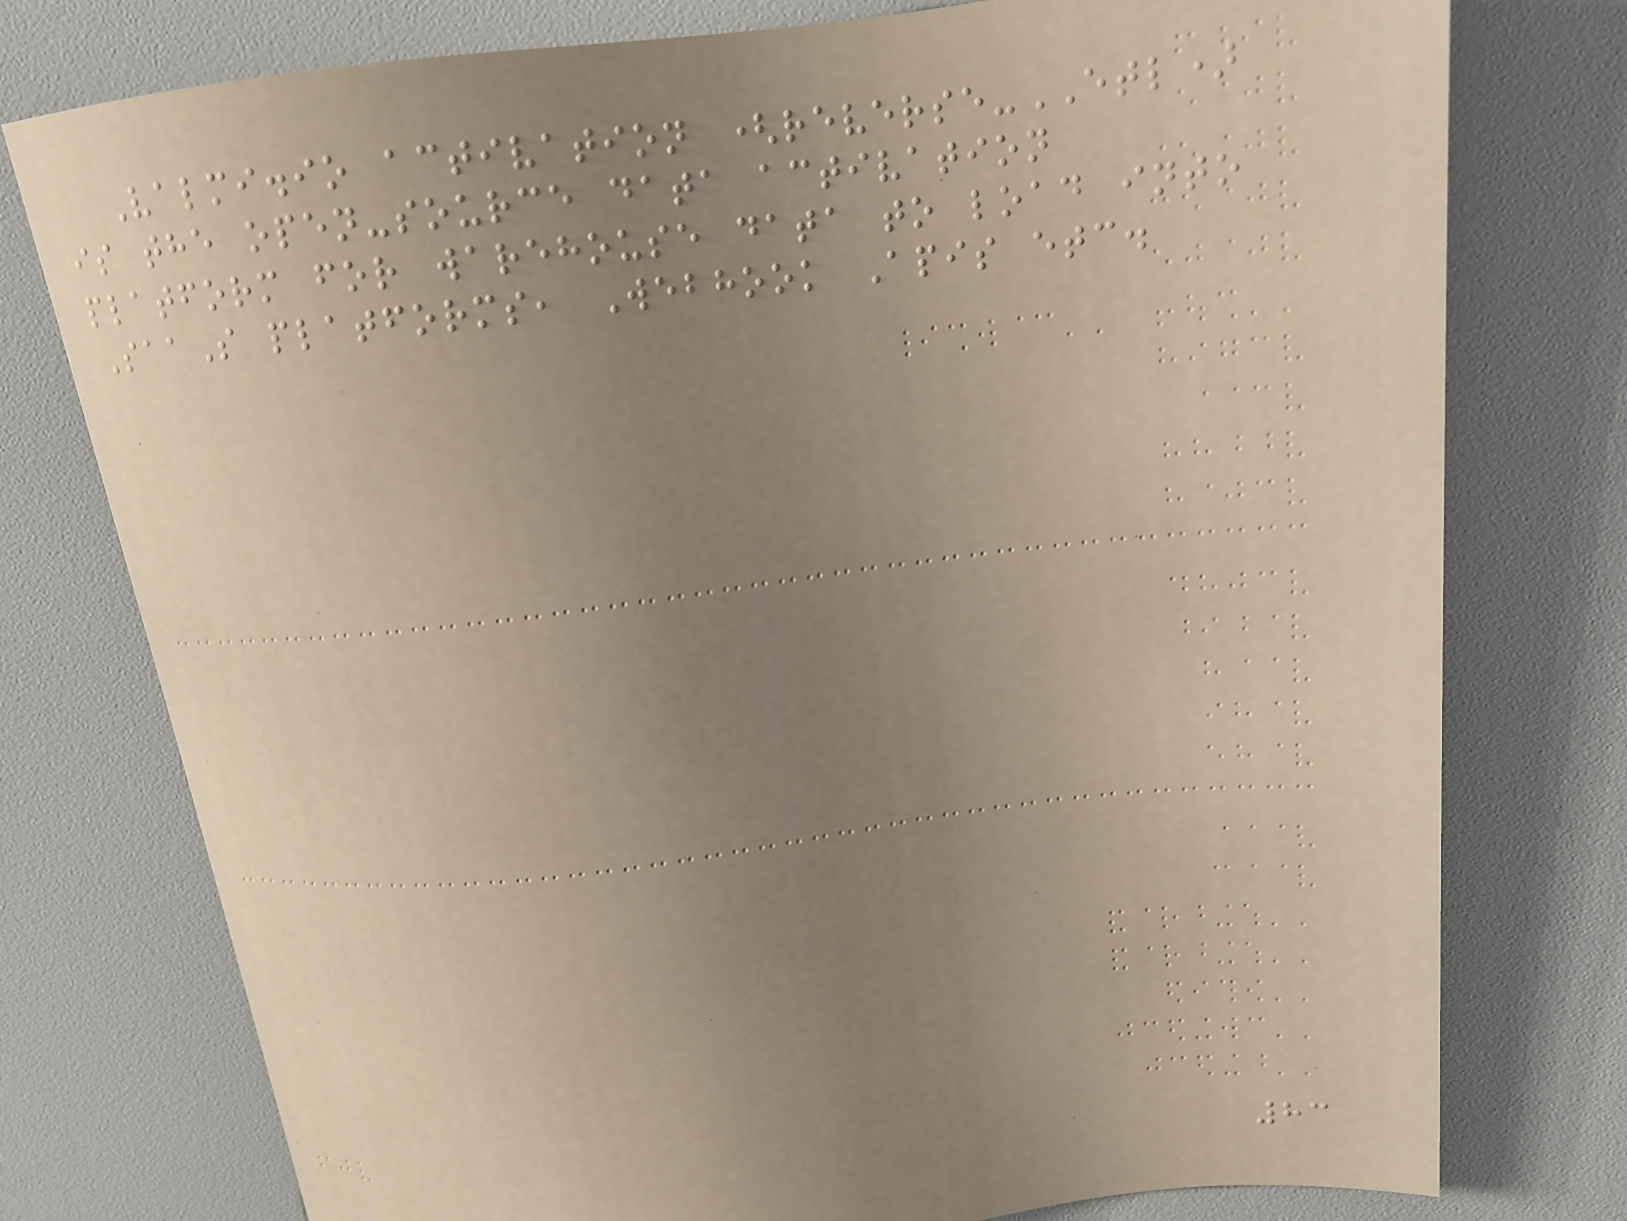Valmi.io activation (reverse-ETL)
is the open-source data activation
platform for warehouse data to load into
SaaS platforms, Webhook Apis etc.
83
